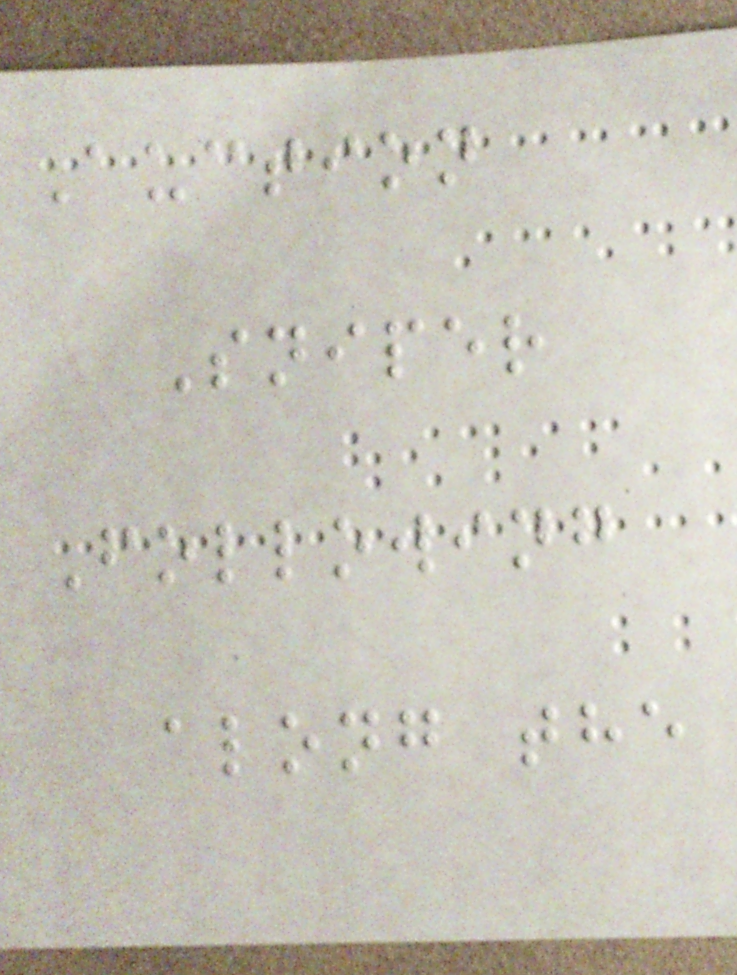Auction
Sniper
Following
along the
